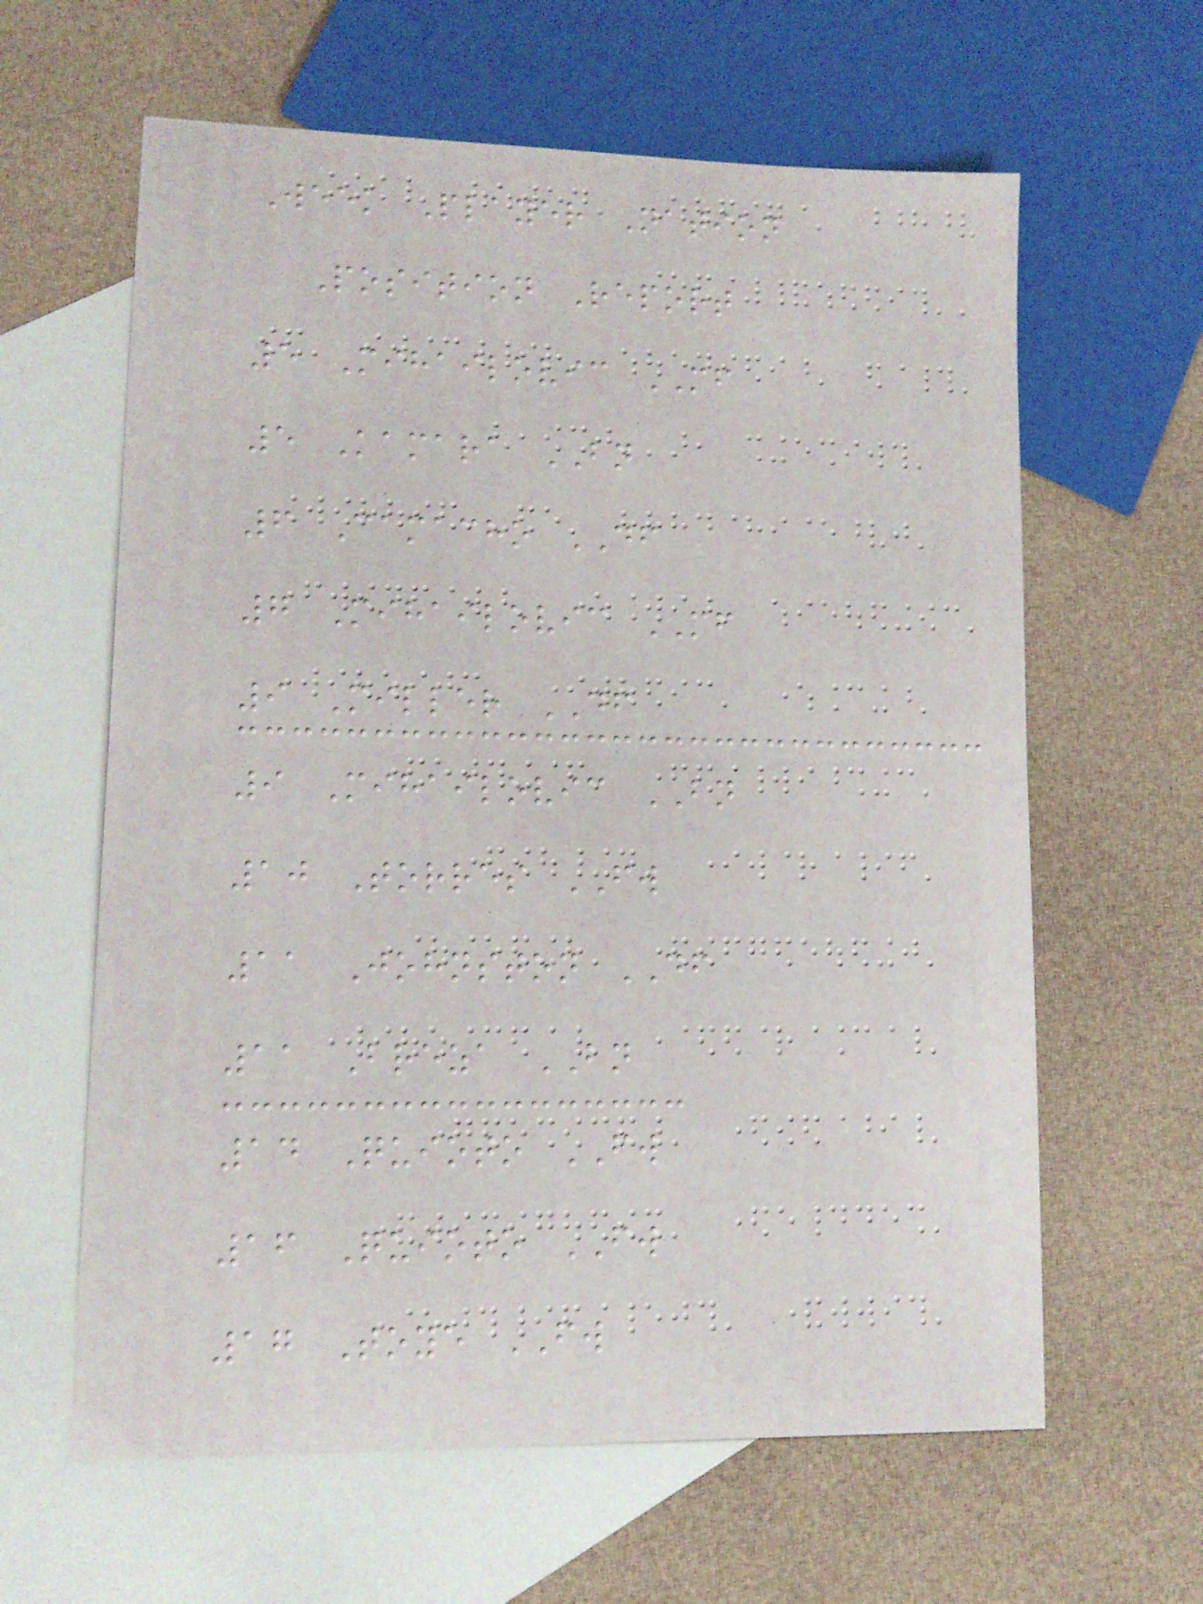Week Player Nation
Position Report
5 Mihailovic MF
5 Kamara BN
6 Camacho DF
7 Mihailovic MF
9 Miller DF
9 Mihailovic BN
10 Torres FW
11 Johnston DF
11 Breza BN
14 Quioto FW
16 Quioto FW
17 Toye FW
